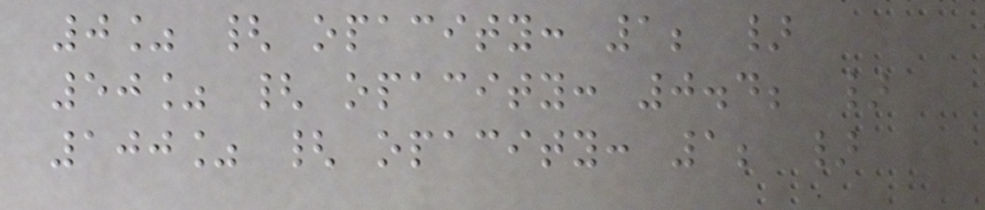0% { opacity: 1; }
50% { opacity: 0.4; }
100% { opacity: 1; }
